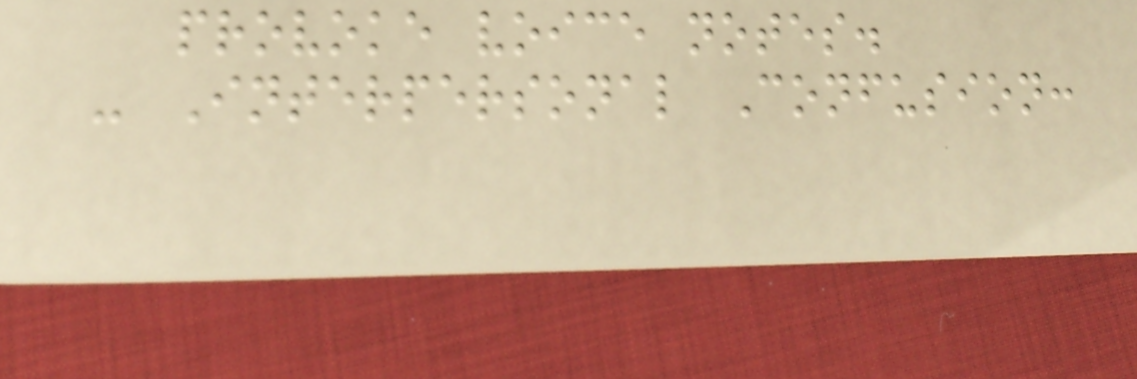provoke voice notes.
- Interpersonal Confusion:
